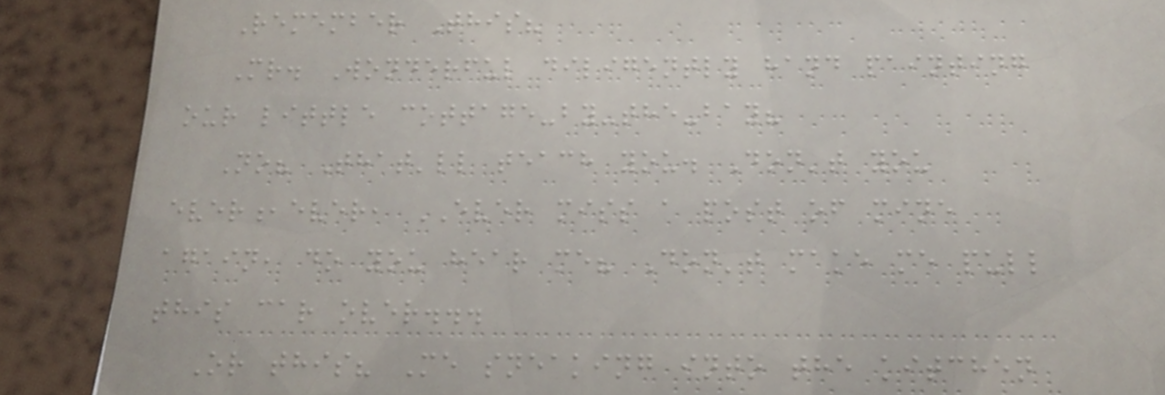Remember This?
Mr. Wonderful diligently hand painting
our little cottage-by-the-bay?
No? That'll teach you. Don't you
ever,ever, EVER miss a post of mine
again, do you hear me? Don't make me pull
this car over...
Or this? Me sneaking into the kitchen
